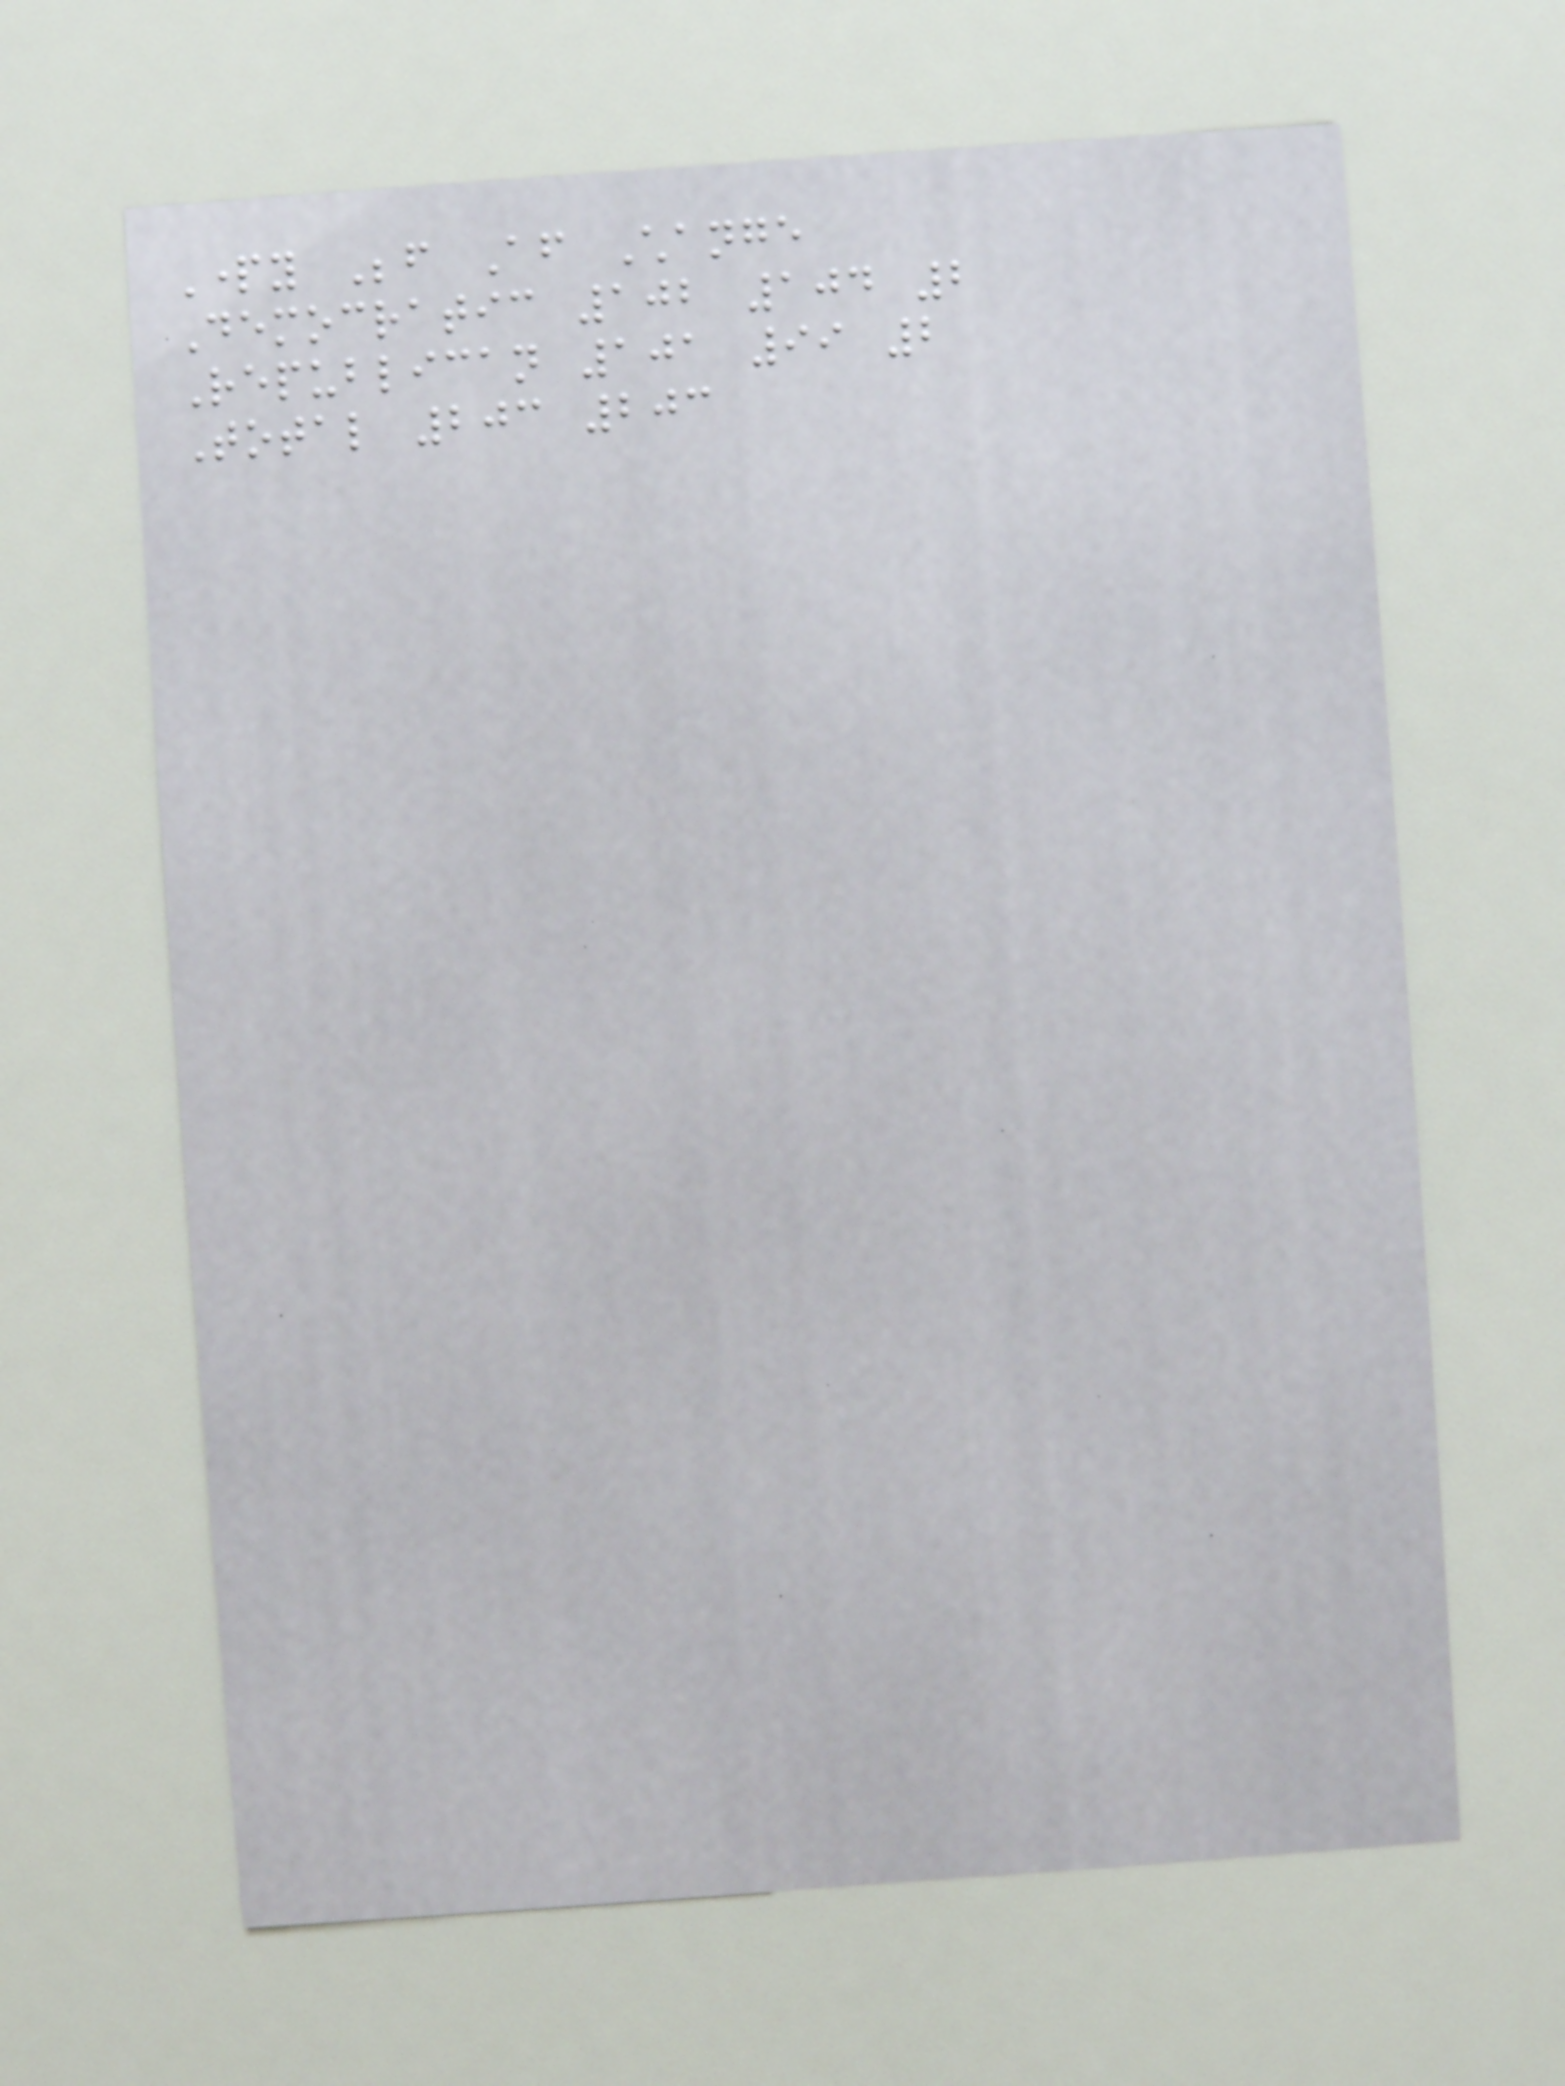Party Before After Change
Democratic 102 104 2
Republican 101 99 2
Total 203 203
